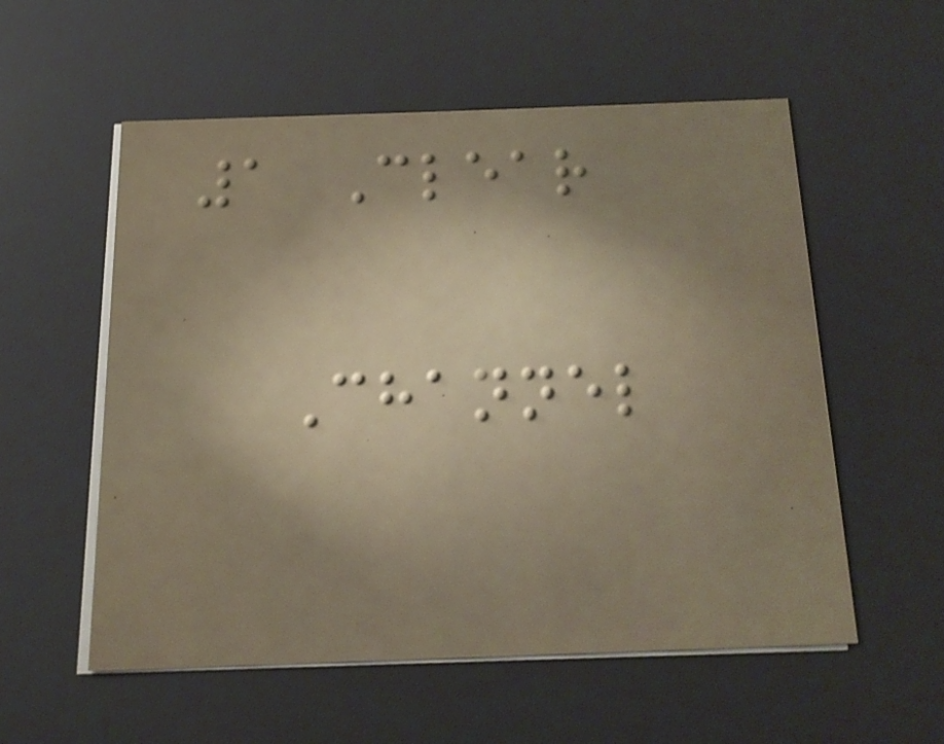1 Clear
Channel
